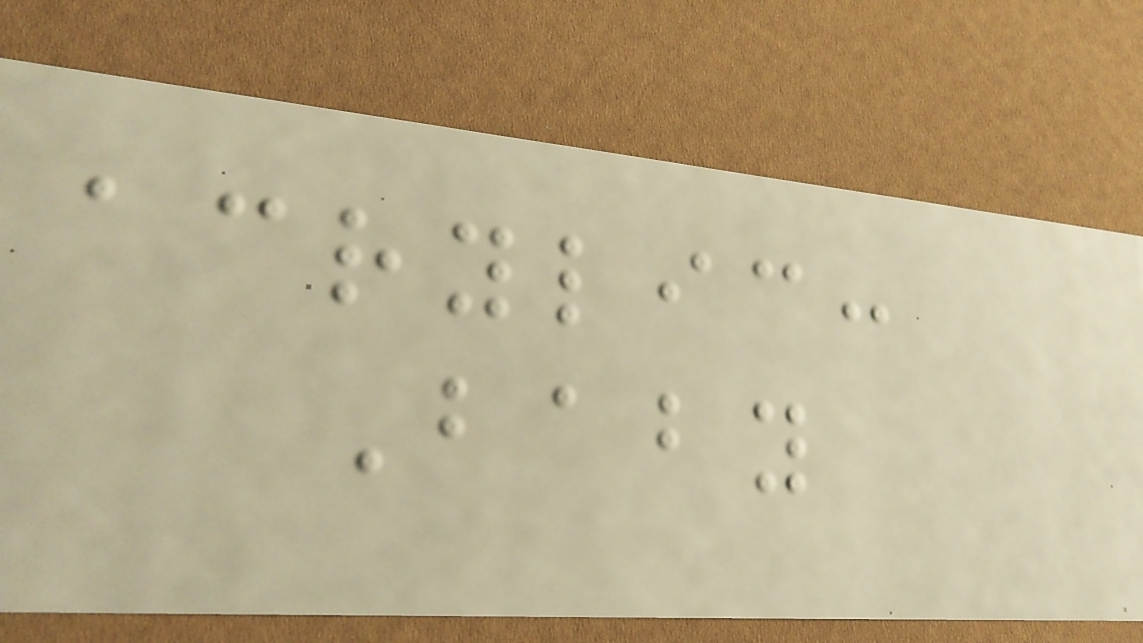acrylic:
Baby
